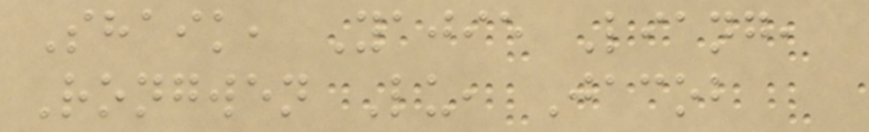Shaik, Yajie Liang,
Rongwen Lu, Jacob
